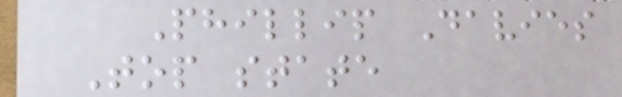Phillip Davies
Top state
